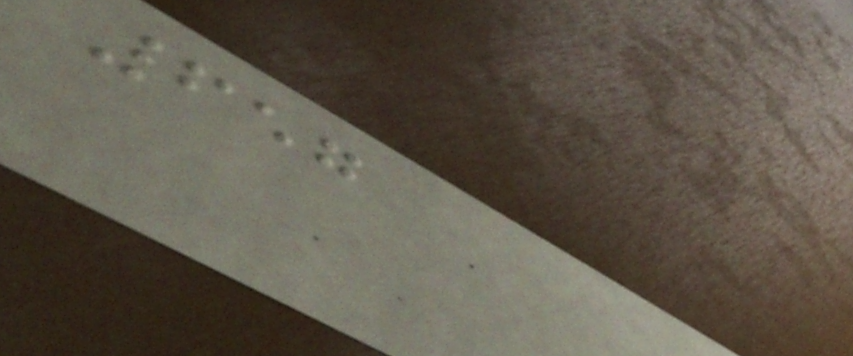657
